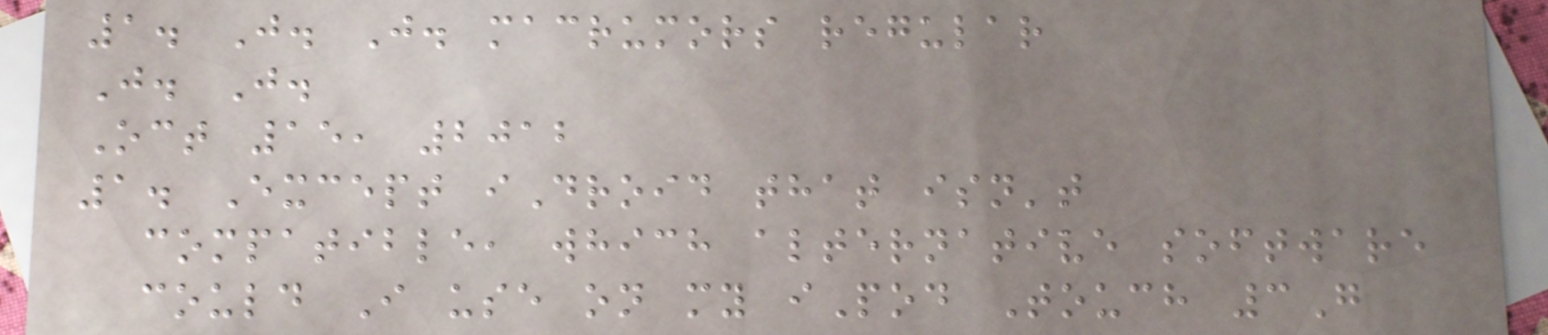1. J. J. macrumors regular
J. J.
Oct 15, 2012
1. Except iDroid that isn't
compatible, which alternative software
could I use on my iPod Touch 3G
